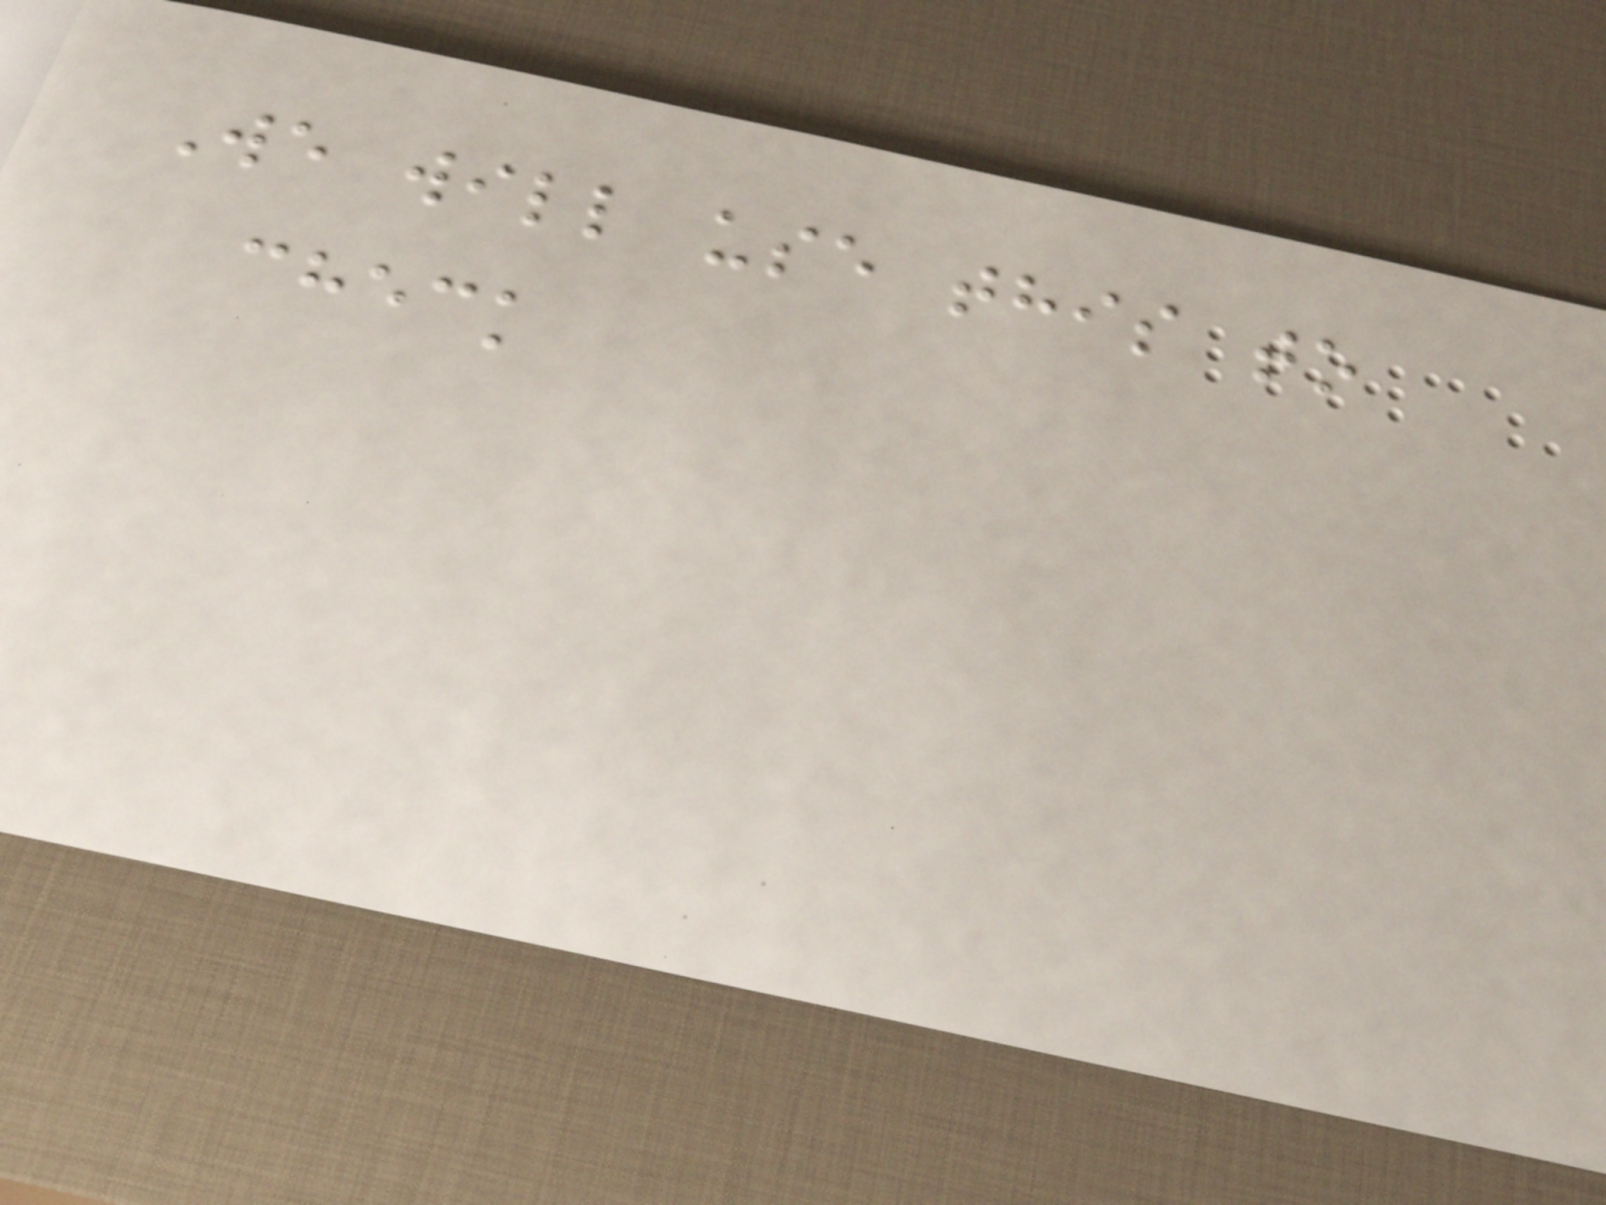We will use this to
check
